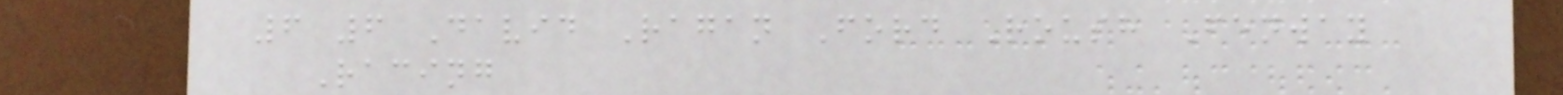6 6 David Ragan Ford Roush Fenway
Racing
